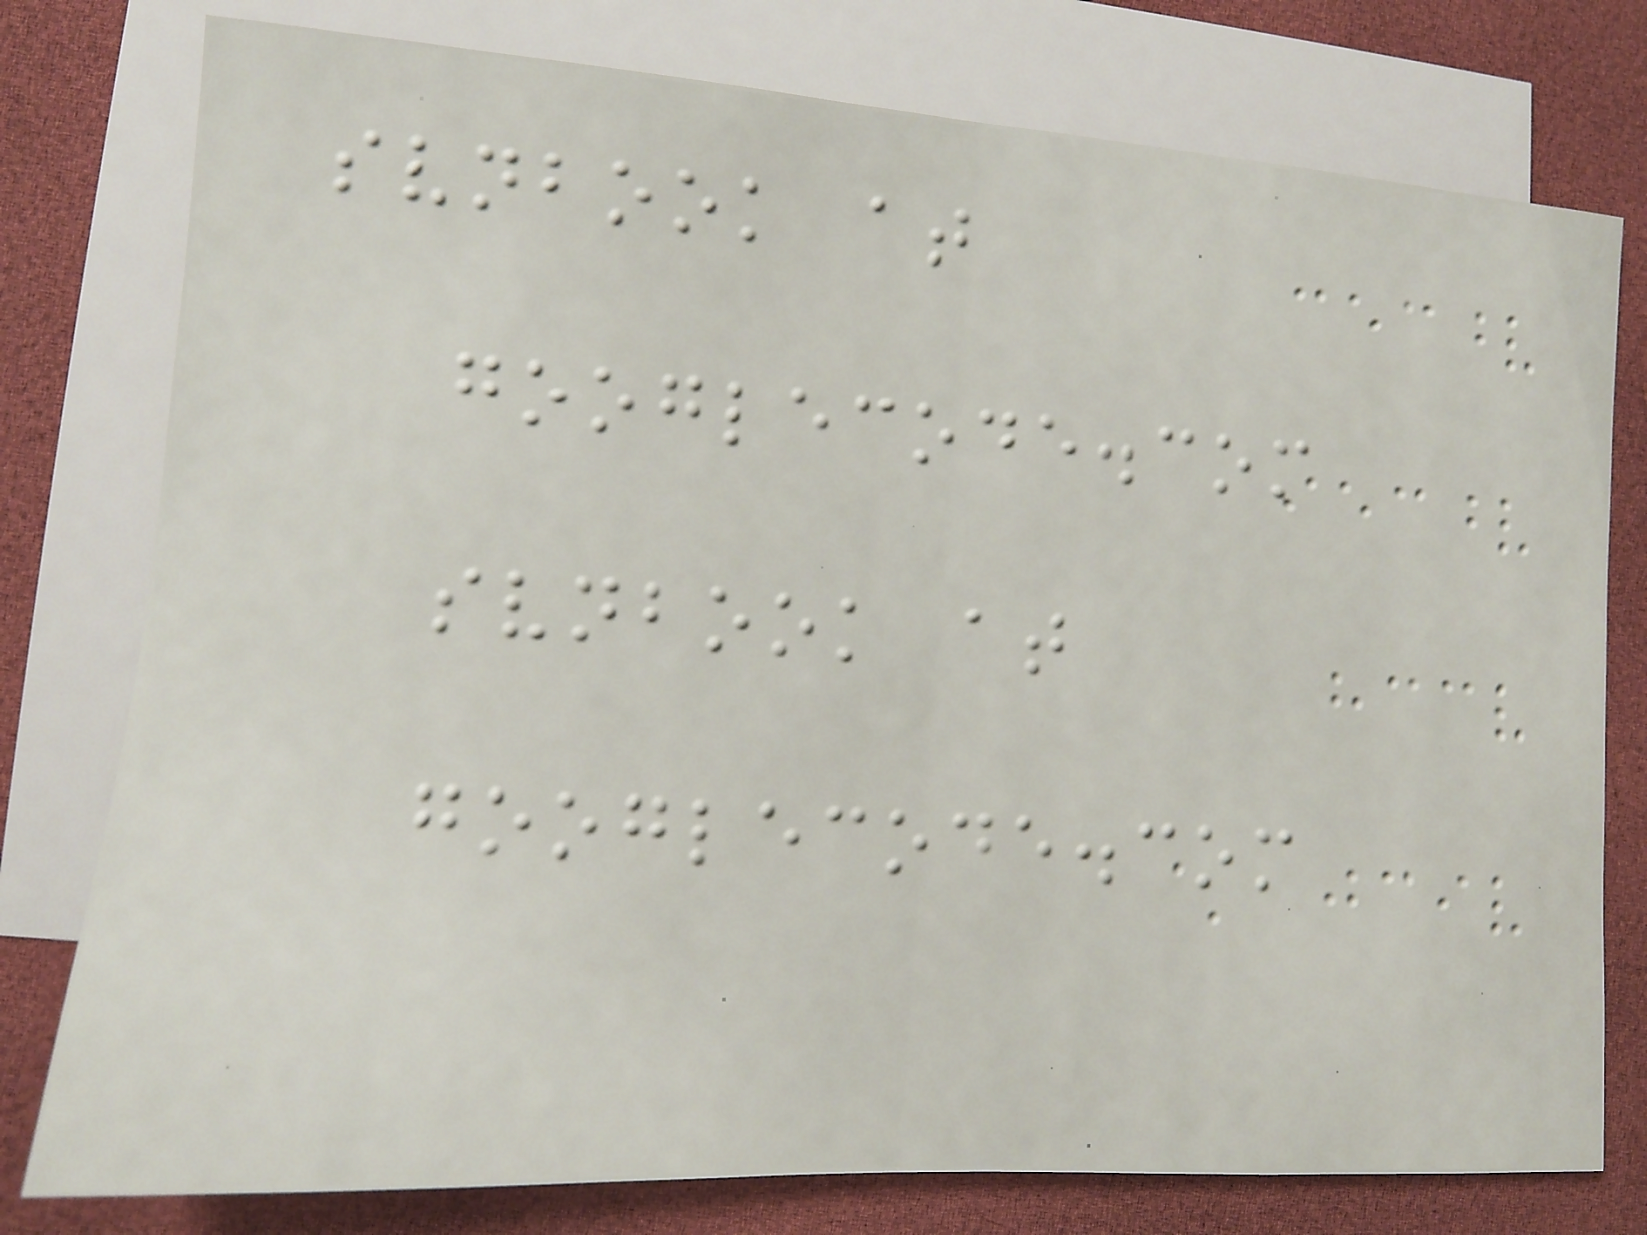svnbook at
googlecode.com
svnbook at
googlecode.com
